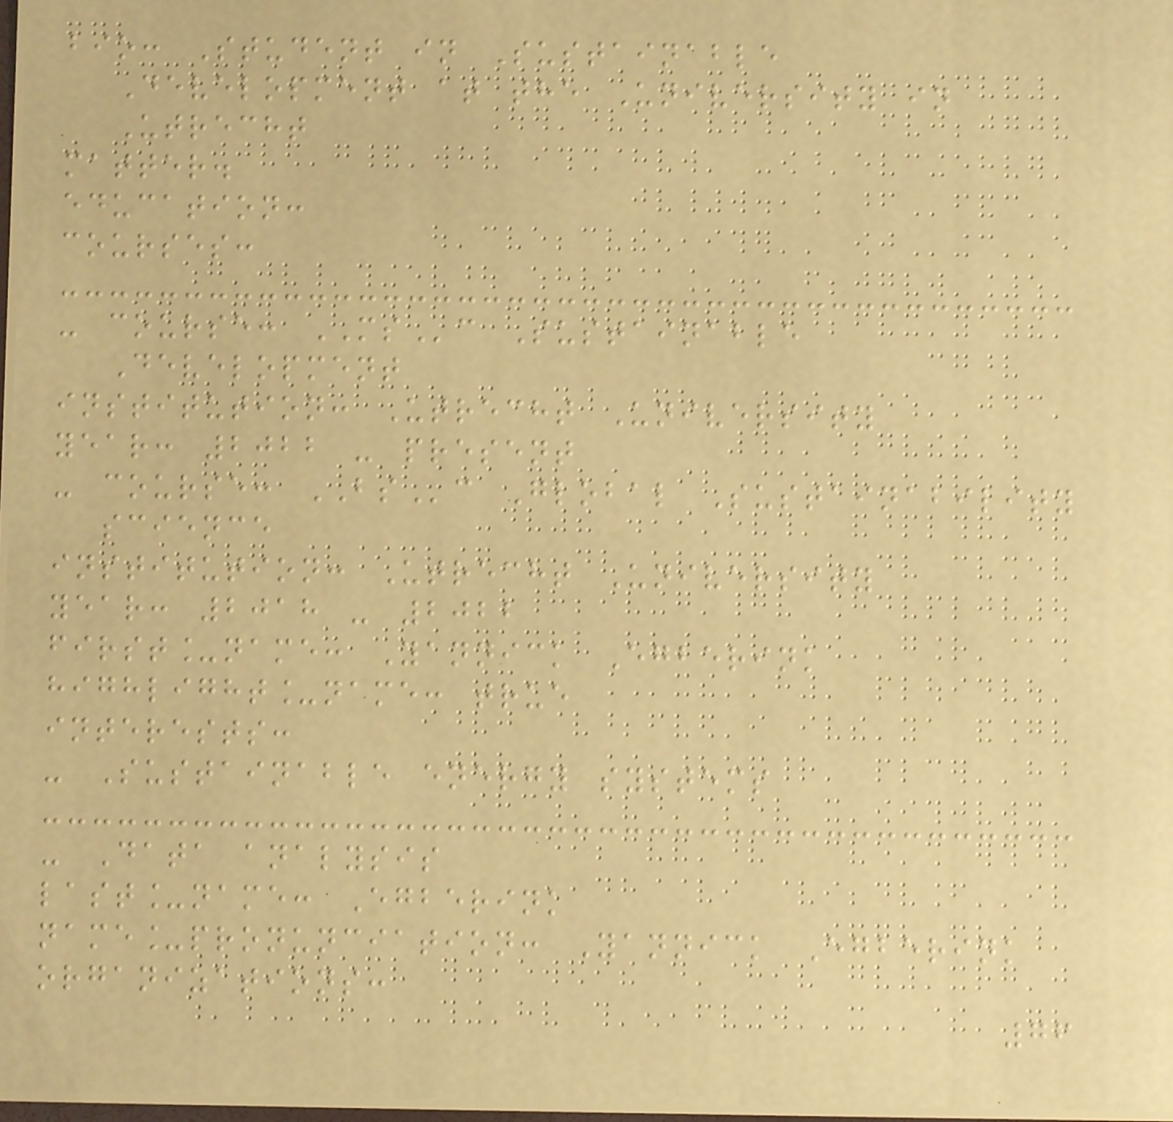bio: Student in Sustainable
Development at the University in
Utrecht
matter.
education:
courses:
- course: MSc Sustainable
Development
institution: Utrecht University
year: 2022 - present
- course: BSc Global Sustainability
science
institution: Utrecht University
year: 2018 - 2022
first_name: Yannick Egberink
highlight_name: true
interests:
- Sustainable energy systems
- Data analysis
last_name: Egberink
name_pronunciation: Yannick Egberink
organizations:
76
